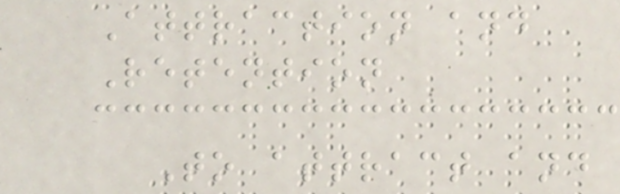Attraction and
Retention
To attract and
